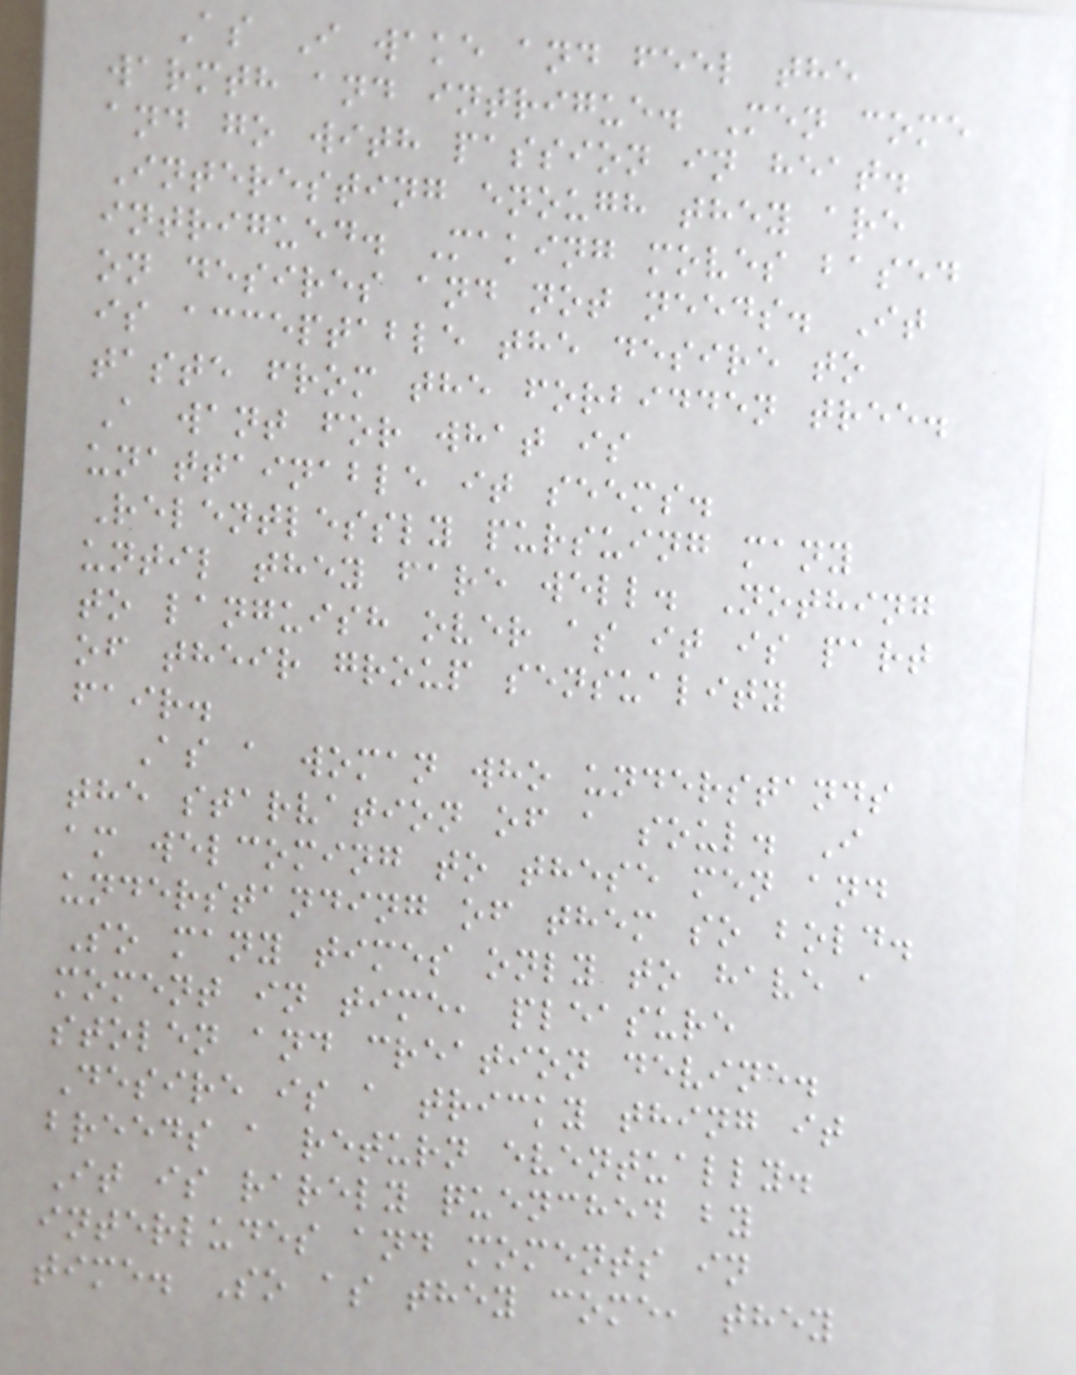As I wake and feel the
warmth and intrigue. Men come
and go with passion in heat.
Interesting enough they are
intrigued. Making moves based
on desires and not needs. It
is acceptable the desire to
taste from the forbidden tree.
A want for what is
unattainable it seems.
Relentlessly pursuing many
until they fare well. Nothing
to languish over as it is part
of their group sensuality
fair.
As a woman who understands
the starvation of a soul. I
am welcoming to these men and
understanding of them so bold.
So many times only to have a
moment in time, pleasure
stolen and creation devine.
Desire is a tricky thing it
breeds a return eventually.
It is rarely quenched by
interludes and moments in
time. So as they come, they
